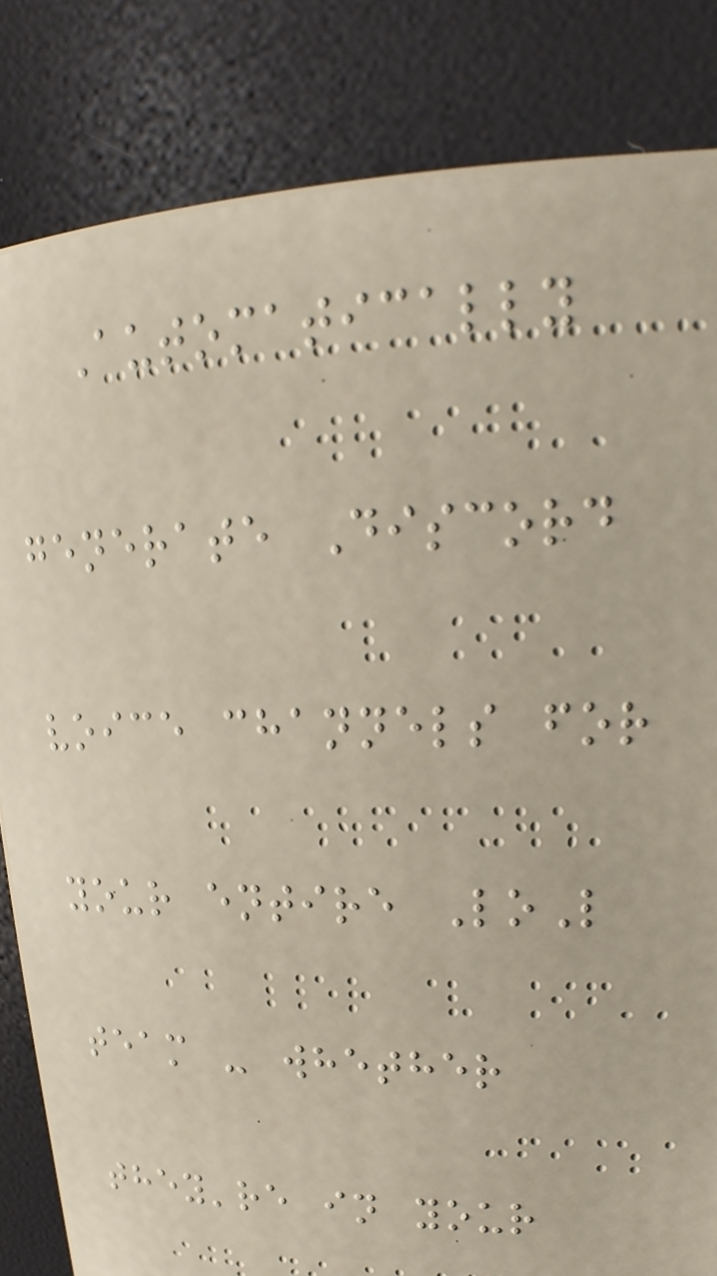Automatically
generate Discord
voice channels for
your entire LoL
team - whether
they're in your
